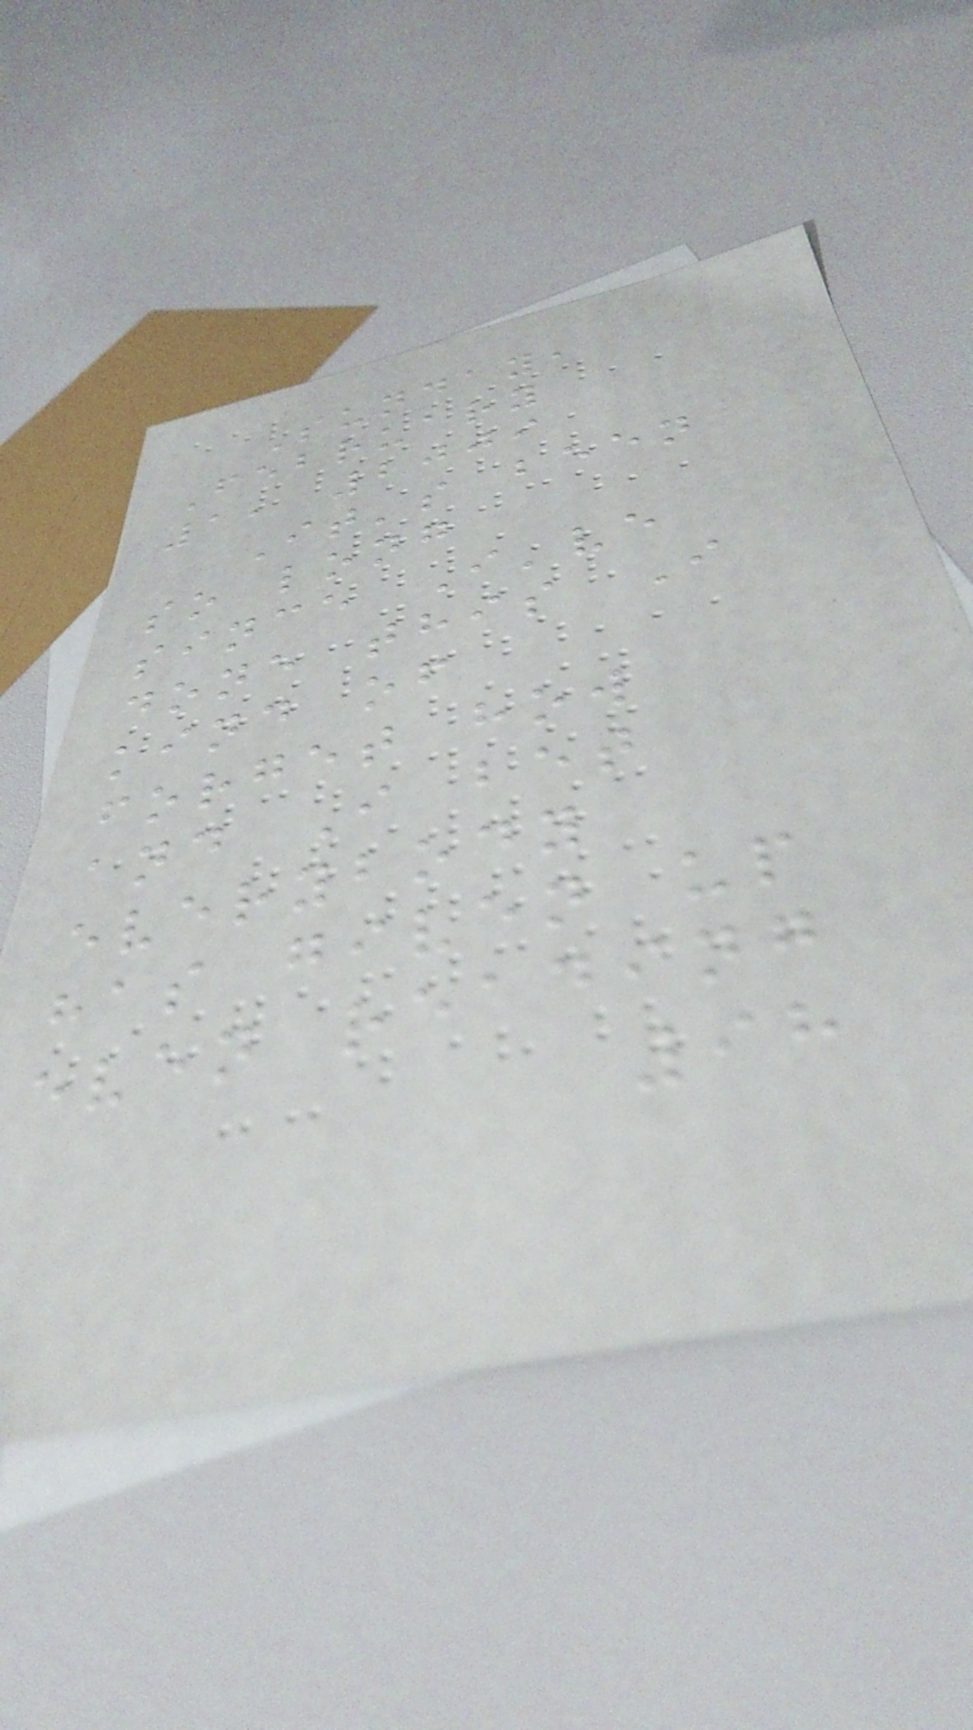Sunday,
February
1, 2009
It's been
so long
since I've
done this I
kind of
forget how
and I bet
everybody
has given up
even reading
98
